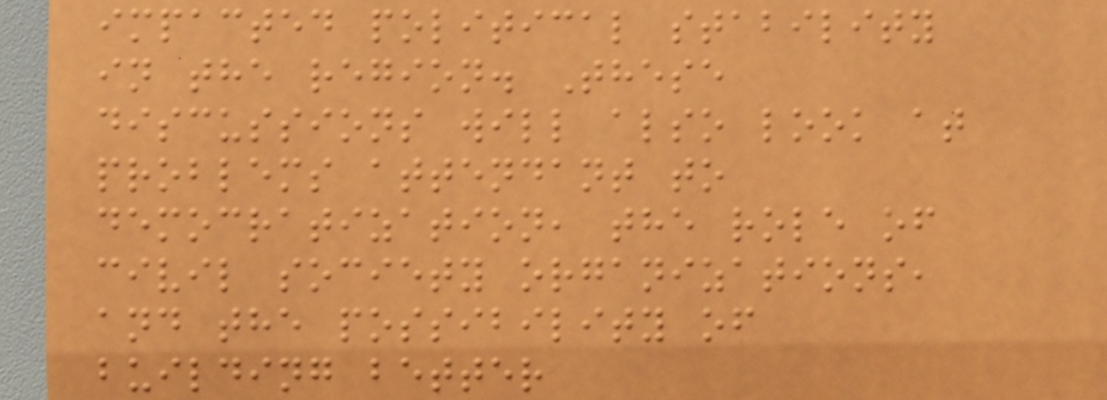impacted political stability
in the region. These
discussions will also look at
problems attendant to
democratization, the role of
civil society organizations,
and the possibility of
building better
